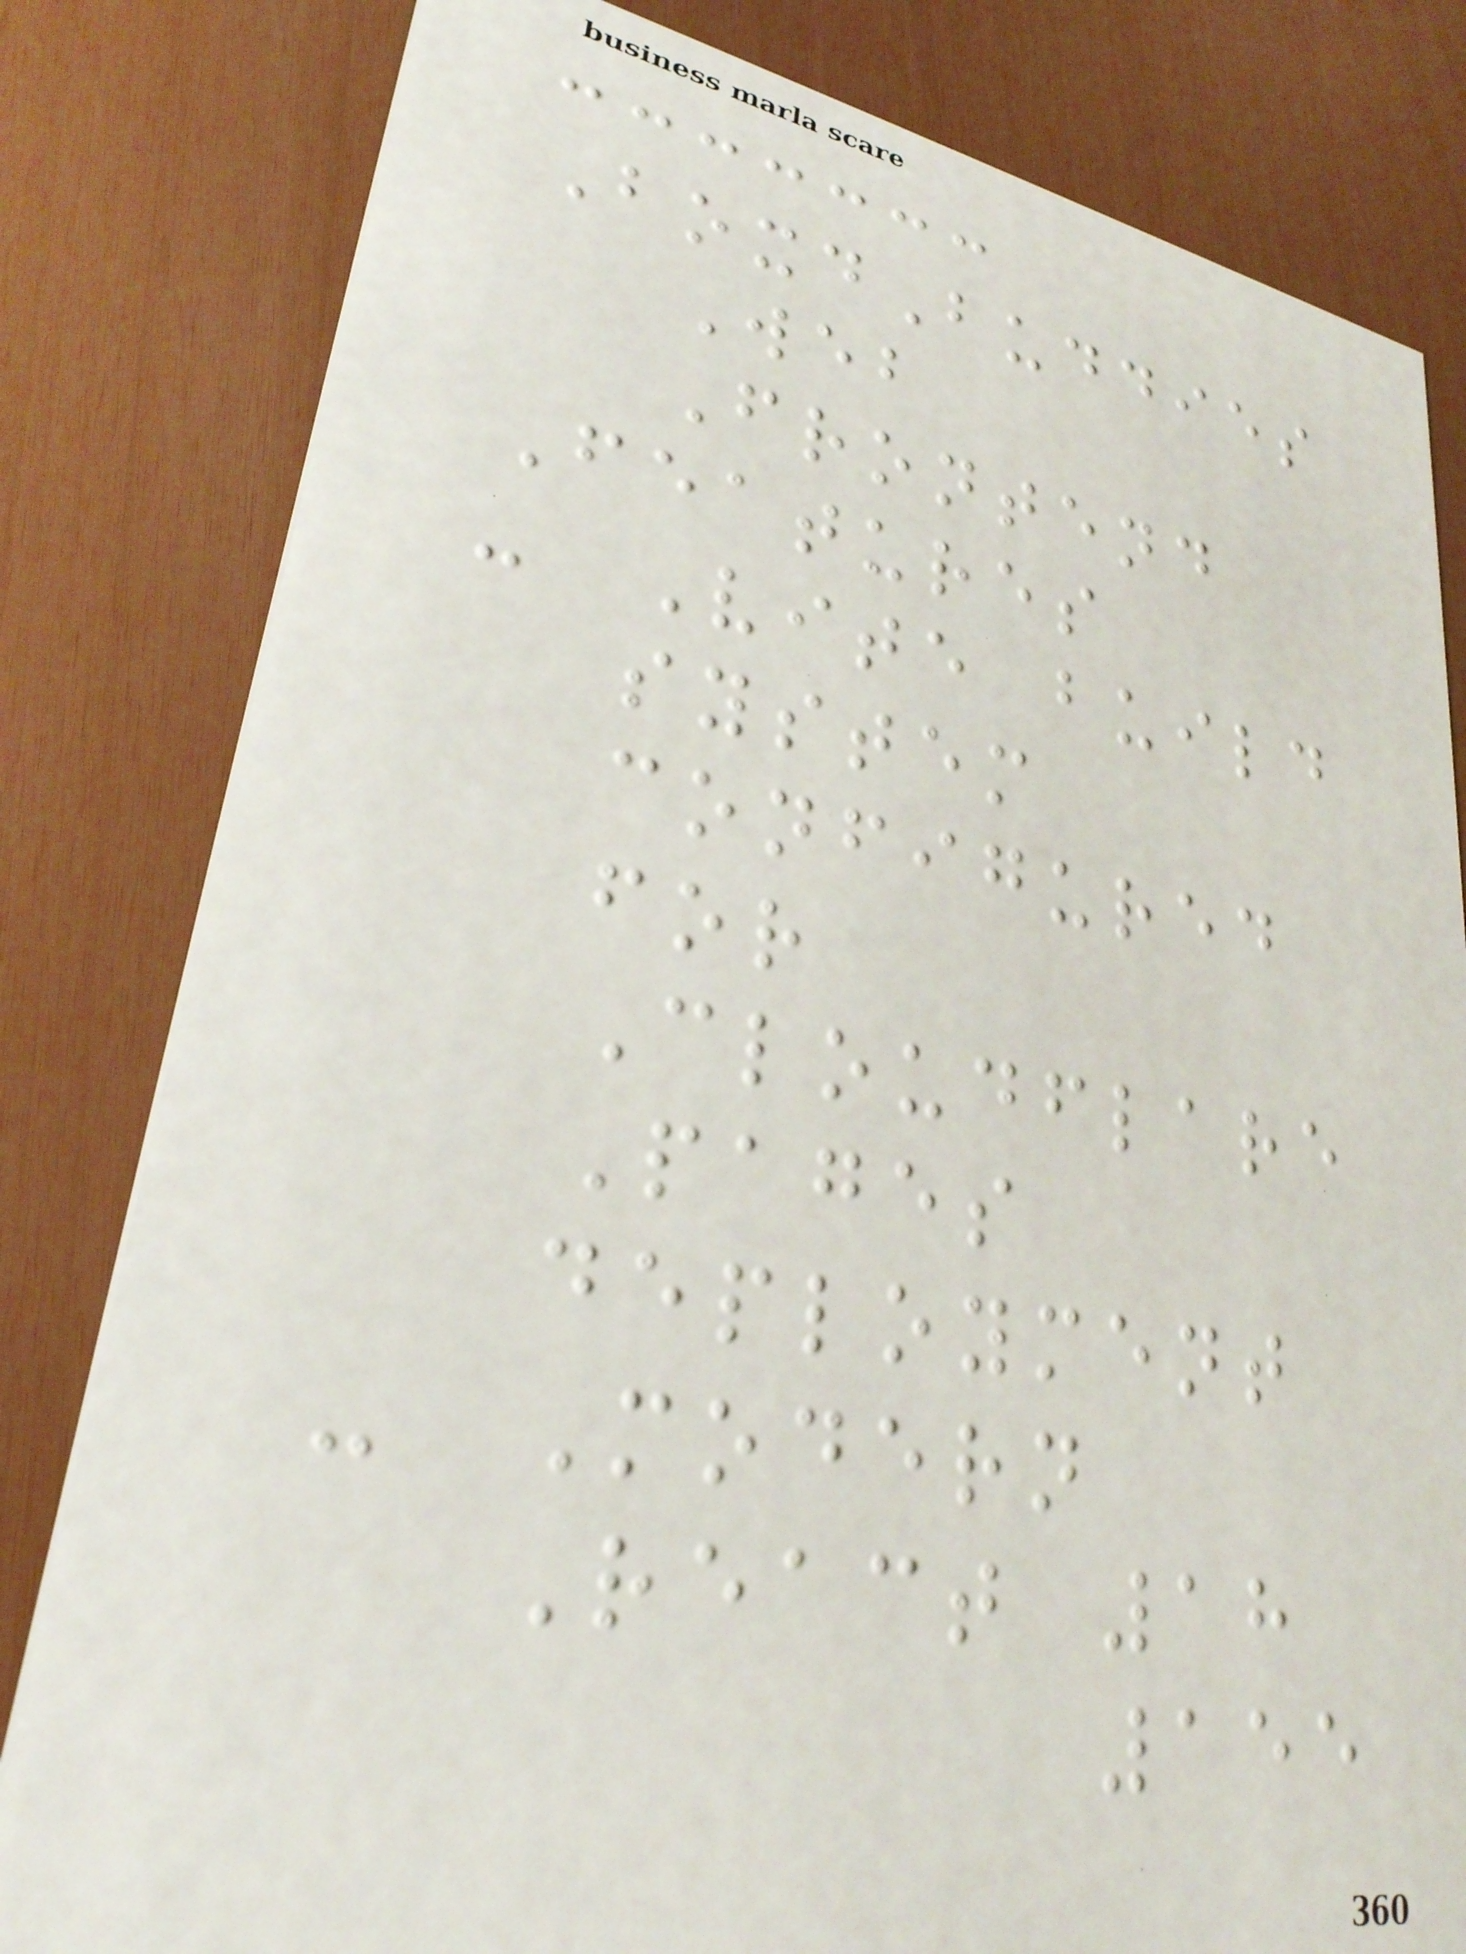BoxdBuddies
Web
Frontend
Features
- Vite build
system
configured
for
Cloudflare
Pages
deployment
- Modern
React 18
155
